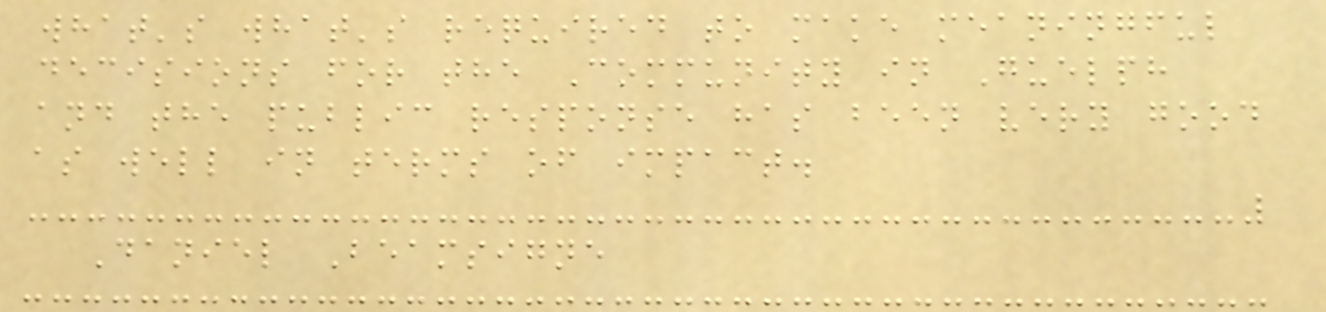what's what's required to make meaningful
decisions for the Community in Guelph
and the public response has been very good
as well in terms of impact.
Daniel Beamsigne
